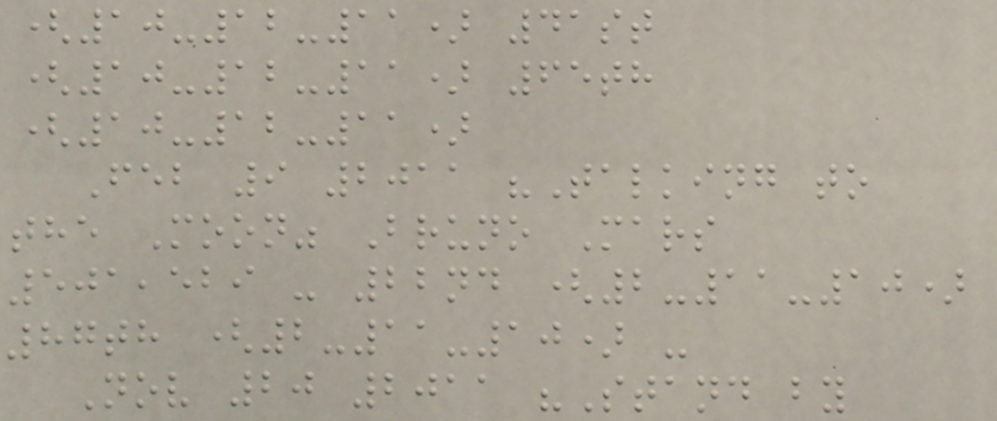(10-12-11) 41st
(10-12-11) 65th
(10-12-11)
Feb 9 2011 "Talking to
the Moon" Bruno Mars
501,529 - 22nd (2-11-10)
87th (2-11-10) -
Nov 20 2011 "Stand by
